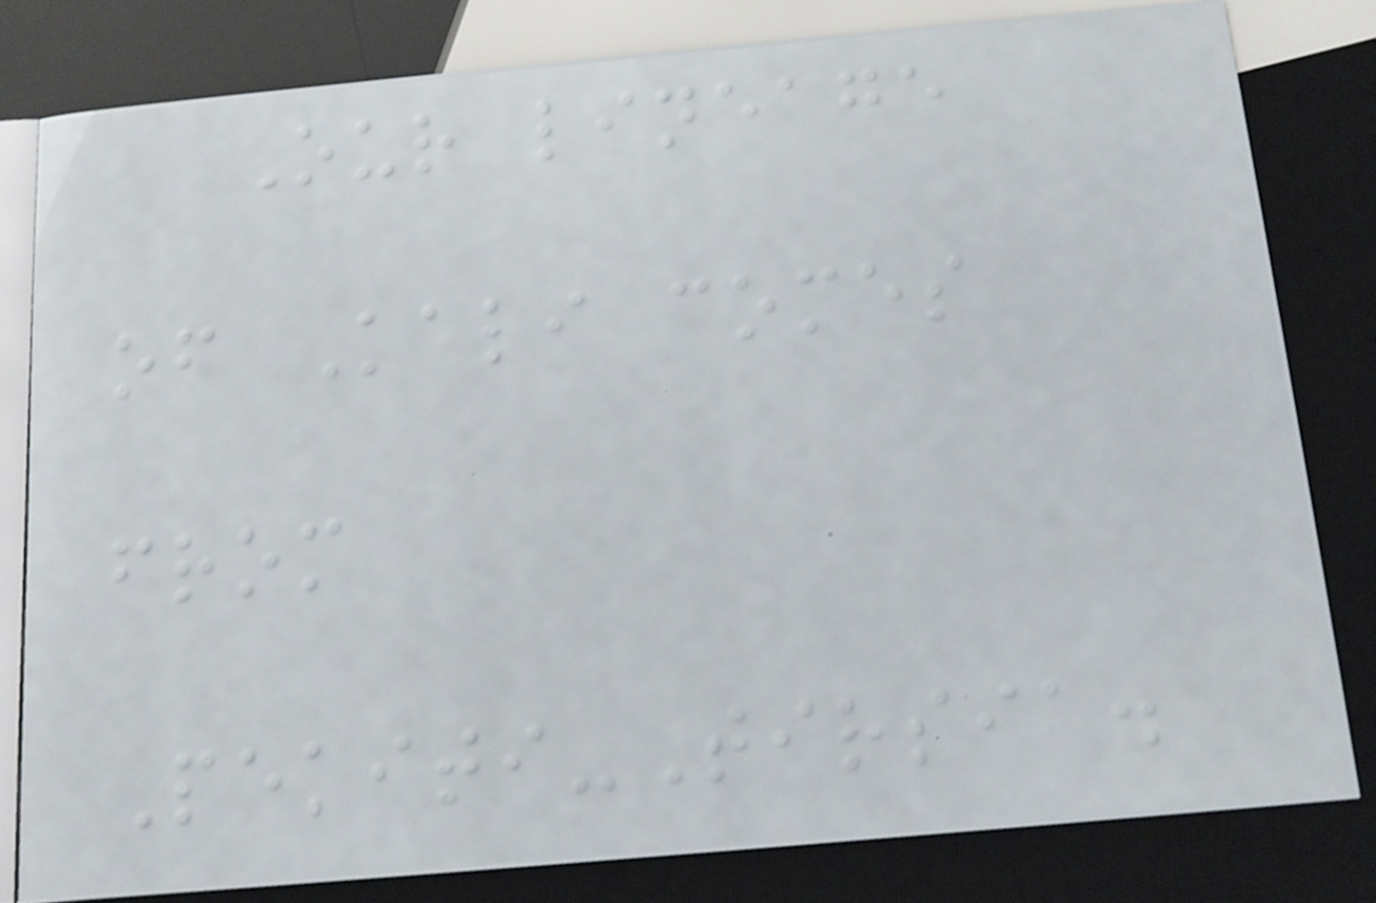Our lineage
of Kali comes
from
Pekiti-Tirsia.
